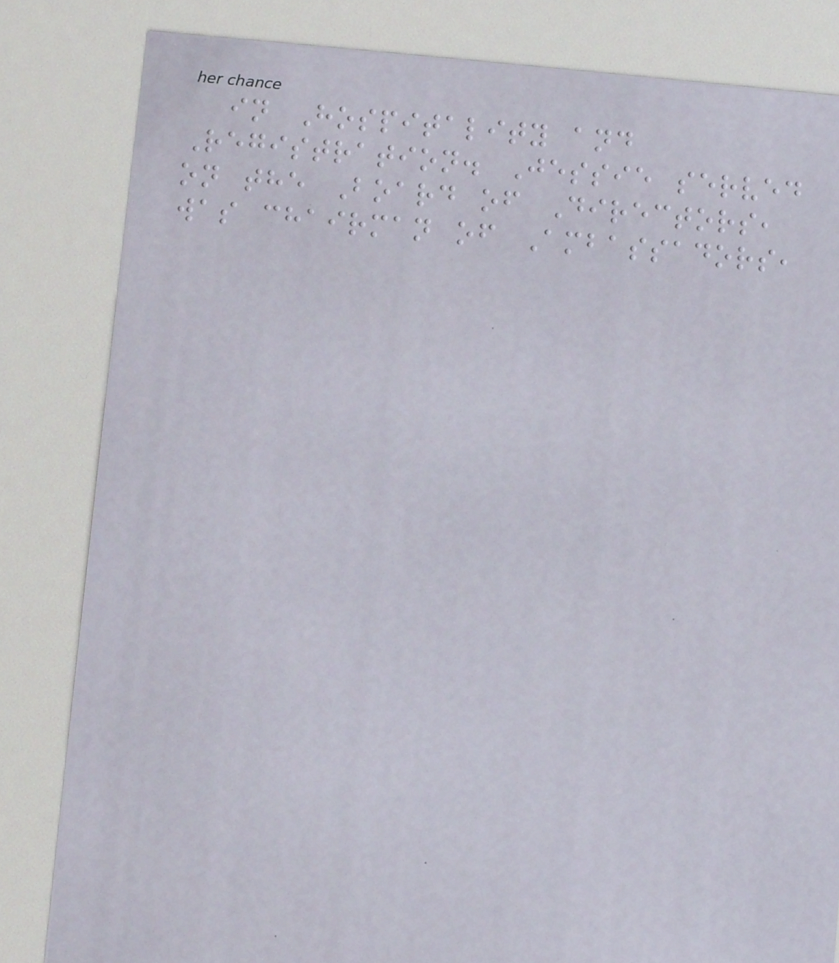in Hospitality and
Registration. Jessie served
on the Board of Directors,
was chairman of Ambassadors,
